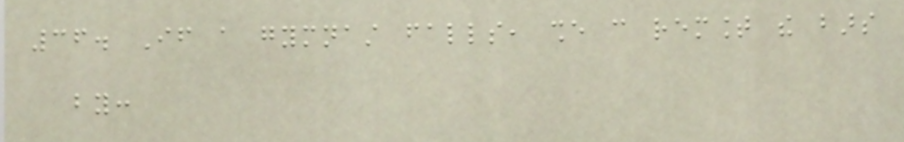36. If a gymnast falls, she can remount the bars
by:
